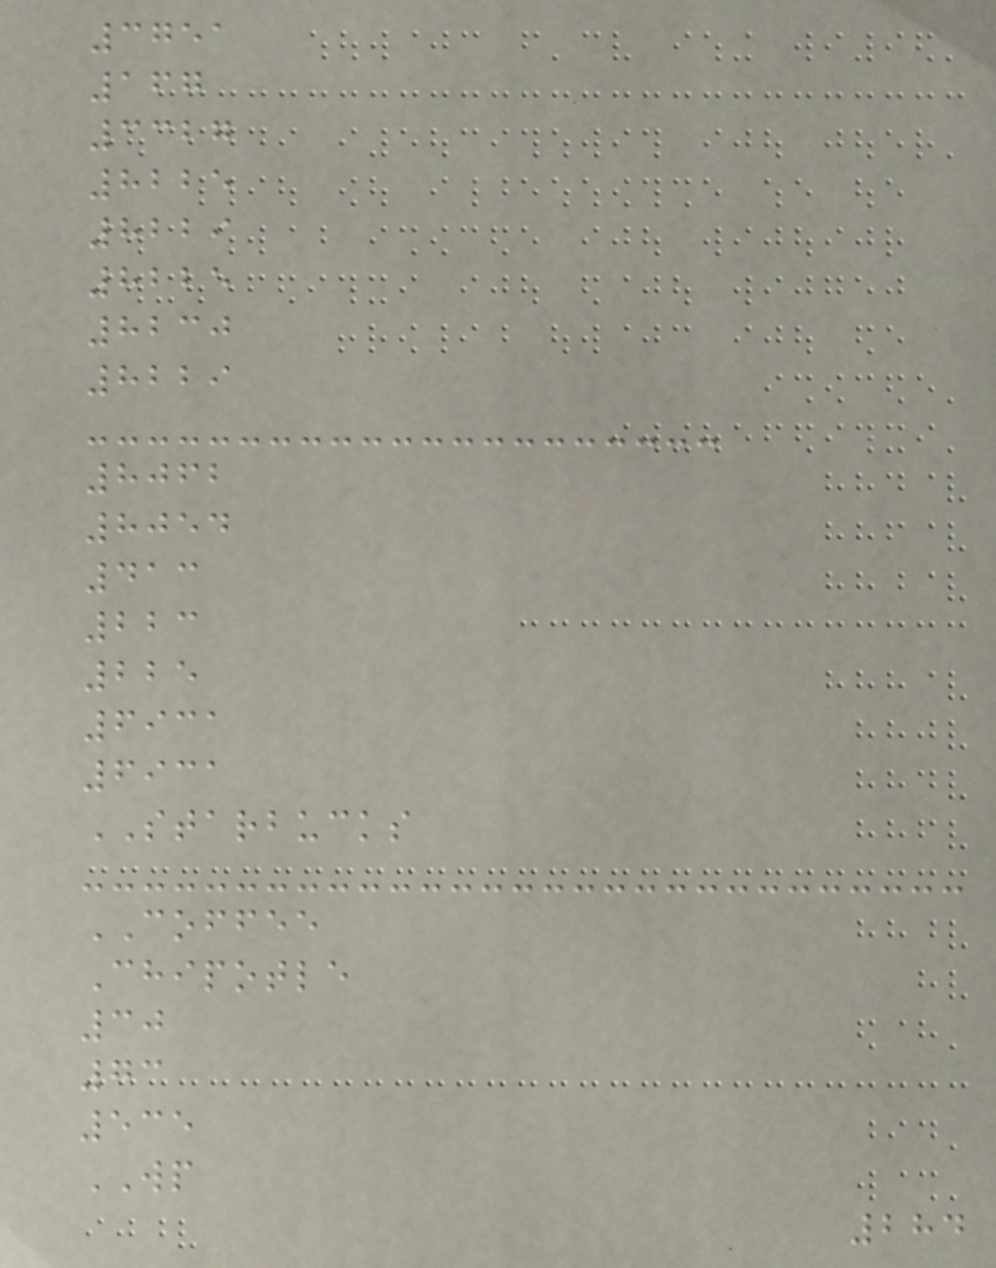3751
167
3327
8225
8229
8225
8230
8229
8062
8054
413
223
225
6931
6931
STARBUCKS
COFFEE
Chipotle
30
73
535
WP
284
